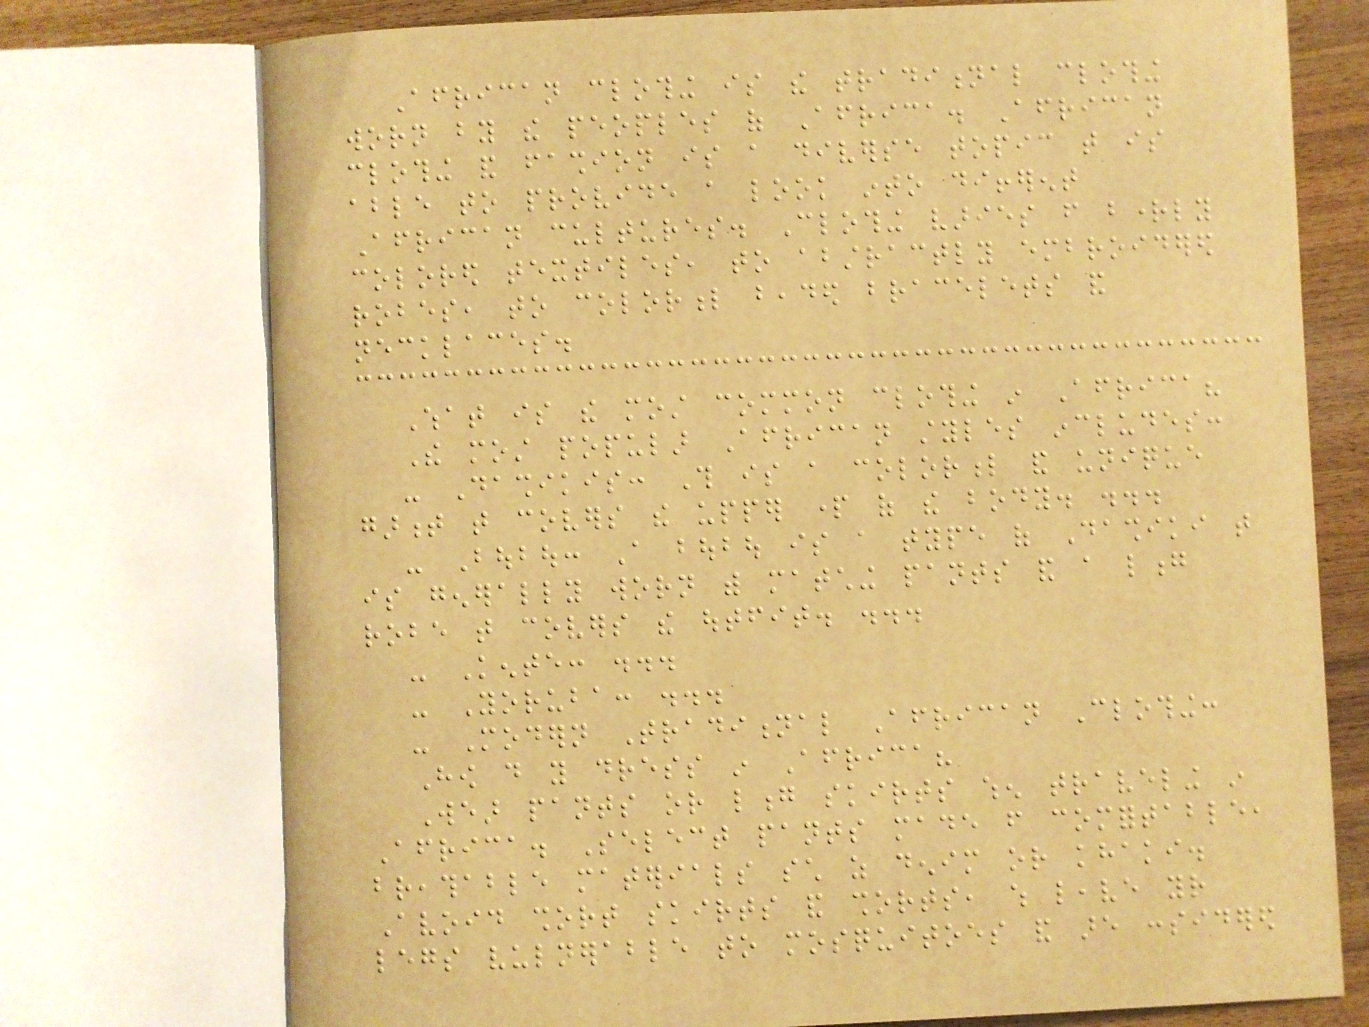African clothing is the traditional clothing
worn by the peoples of Africa. African
clothing and fashion is a diverse topic that is
able to provide a look into different
African cultures. Clothing varies from brightly
colored textiles, to abstractly embroidered
robes, to colorful beaded bracelets and
necklaces.
What is the most common clothing in Africa?
The most popular African styles includes:
- Dashikis: This is a colorful and unique
garment that covers the upper part of the body. ...
- Boubou: A boubou is a type of Dashiki that
is generally worn with matching pants and a long
robe that covers the outfit. ...
- Kente: ...
- Yoruba: ...
- Modern Traditional African Clothing:
How do you dress in Africa?
Wear pants or long skirts when traveling in
Africa. Select pants made from comfortable,
breathable materials such as denim or khaki.
Avoid short skirts and shorts, which leave your
legs vulnerable to mosquitoes and are considered
